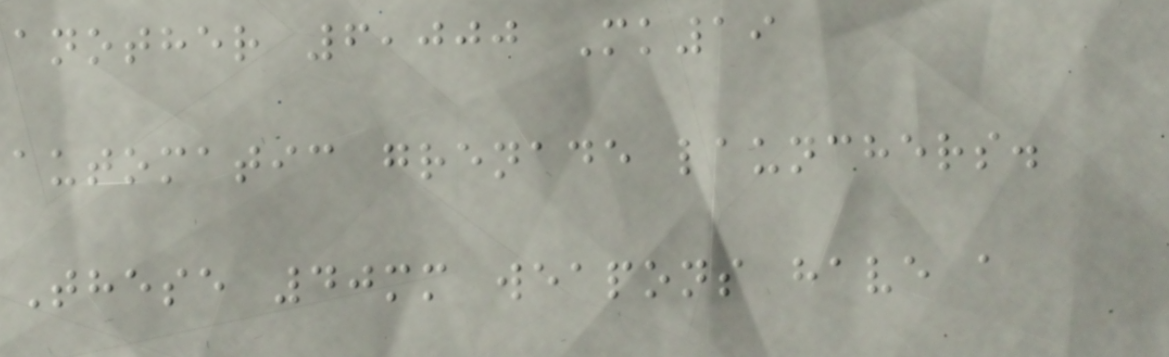another 6,000 Mk19
automatic grenade launchers.
These 40mm weapons have a
